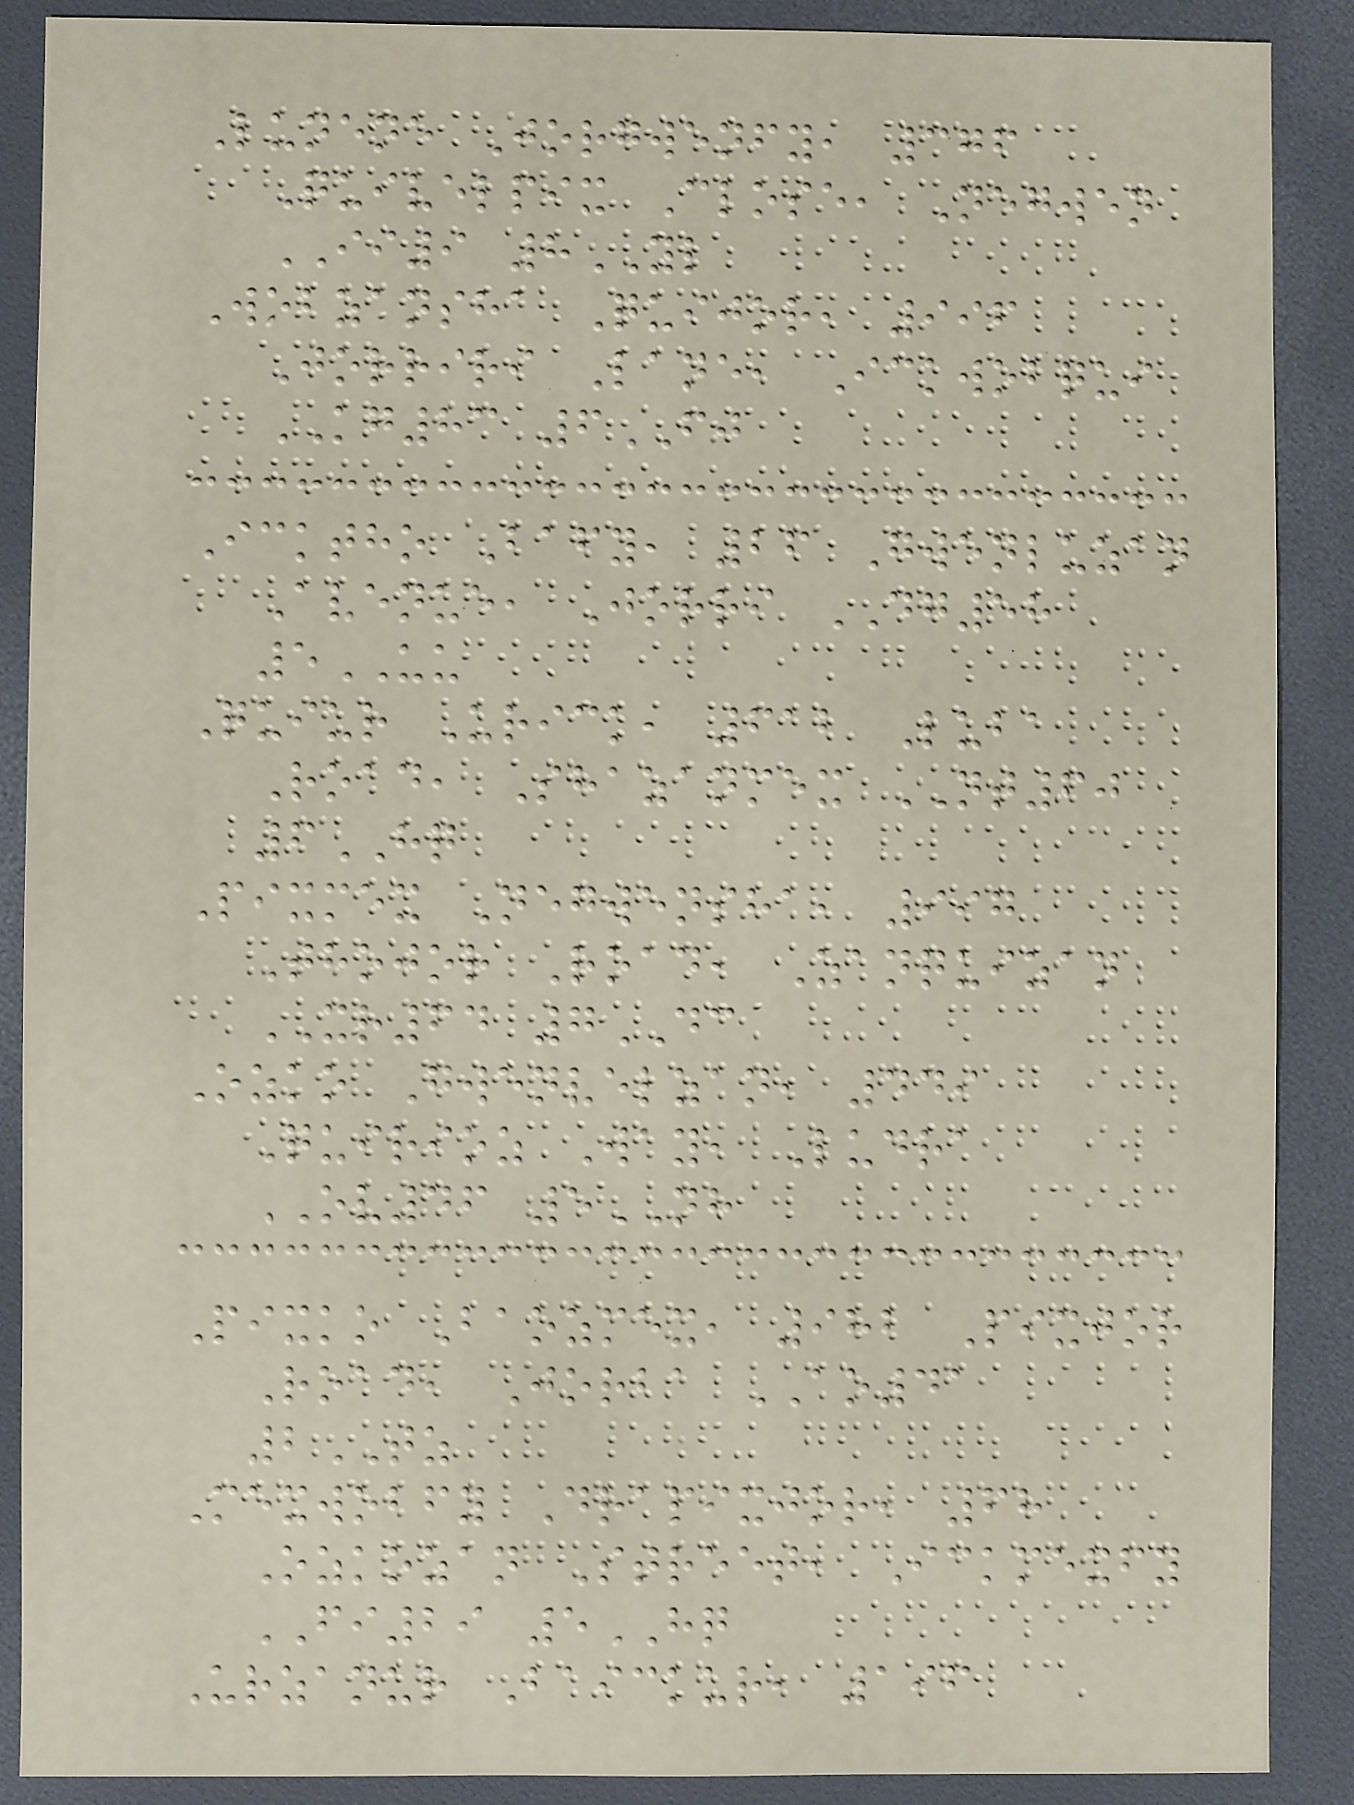Lunene Jorgwenfy, 376
Quivelpix Close, Negwen
II9 8YL
Wobzansha Quijor, 996
Jorriri Lane, Ickwobqui
KG83 6FJ
Icktho Bafy, 26 Gwenluzan
Avenue, Jorri DG58
5UU
Quiur Urick, 612 Luba
Road, Shazanmex NT60
6HQ
Pixmex Negwensha, 997
Thojor Road, Zanquizan
XR64 7DC
Ozko Gwenvelzan, 449
Quirioz Way, Ludra
OV46 5NH
Pixko Baozmex, 982 Pixjor
Road, Jorba AO41
2TZ
Mexwobfy Drapixjor, 68
Ozkozan Street, Ickmexfy
FI29 5HQ
Urzanur Baickur, 196
